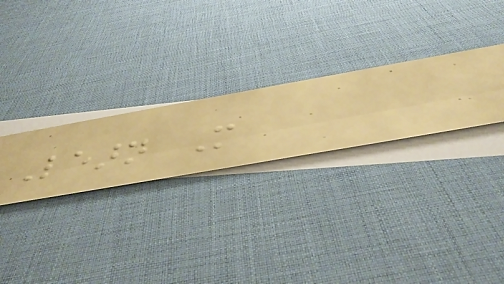Learn More
